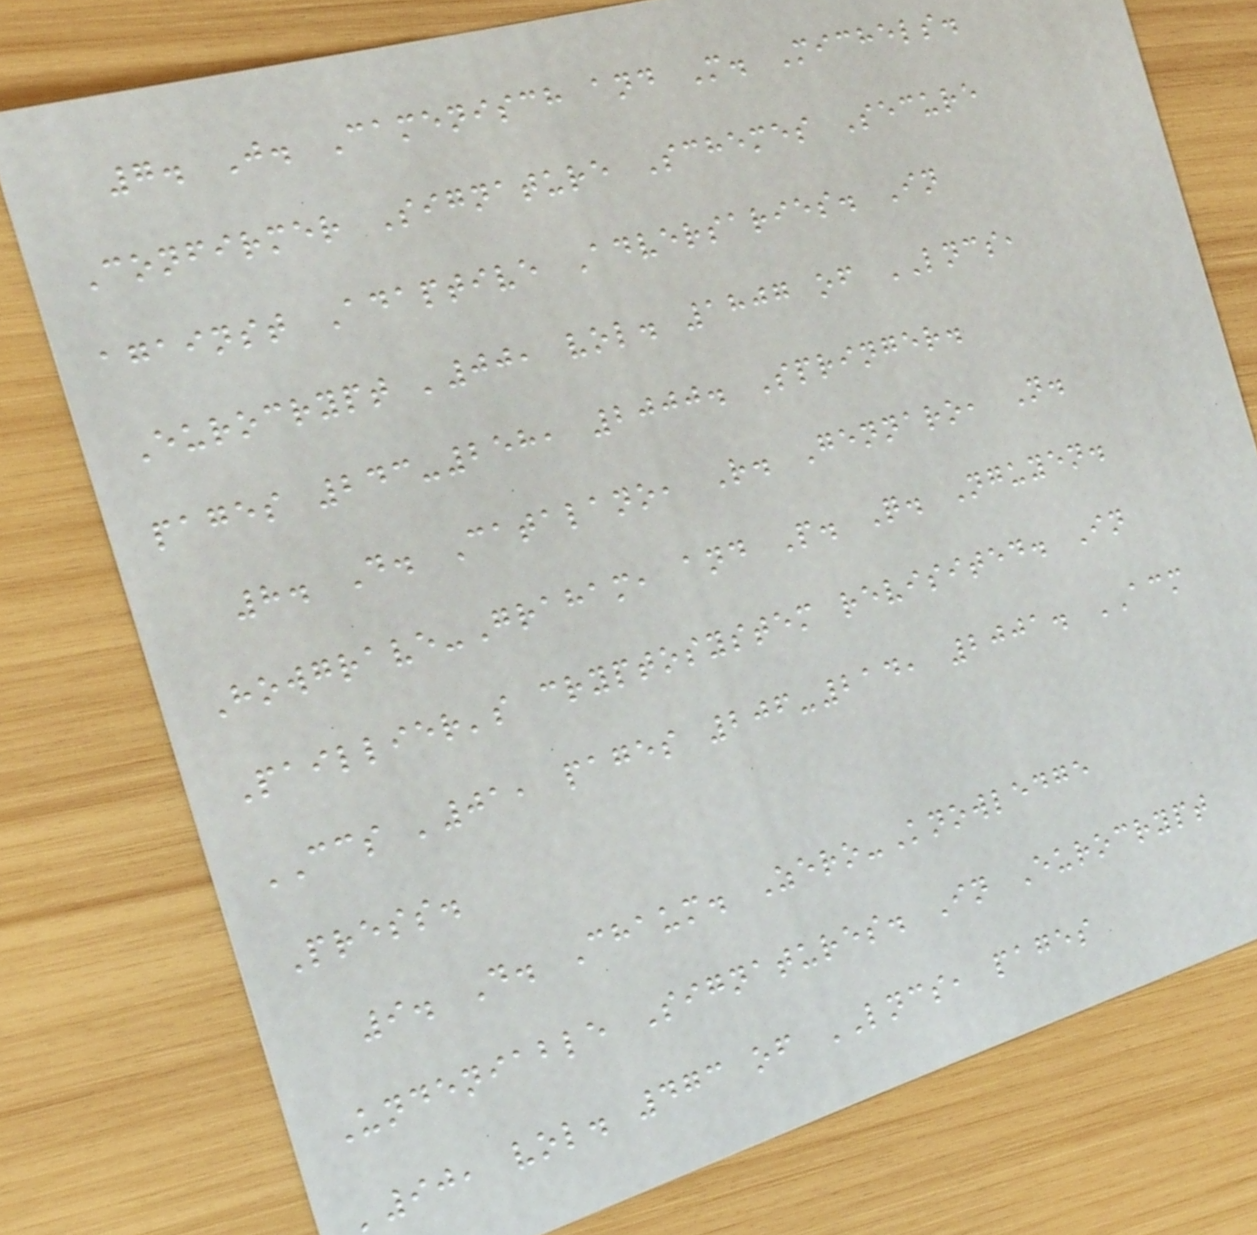7. J. Camenisch and M. Michels.
Confirmer Signature Schemes Secure
against Adaptive Adversaries. In
Eurocrypt '00, vol. 1807 of LNCS,
pages 243-258, 2000. Springer.
8. D. Catalano, R. Gennaro, N.
Howgrave-Graham, and P. Q. Nguyen.
Paillier's cryptosystem revisited. In
CCS '01, pages 206-214, 2001. ACM
Press.
9. D. Chaum. Zero-Knowledge
Undeniable Signatures. In Eurocrypt
'90, vol. 473 of LNCS, pages
